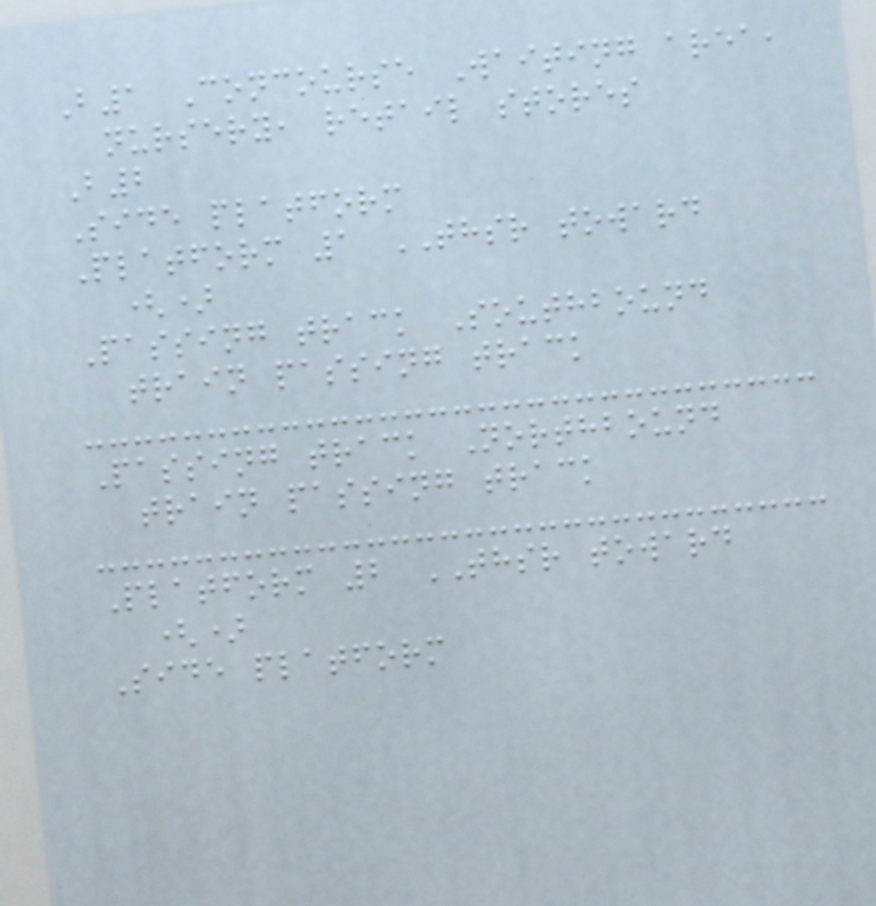B1 Concourse Waiting area,
nursery, retail stores
B2
Side platform
Platform 1 THSR toward
()
Passing track Southbound
train passing track
Passing track Northbound
train passing track
Platform 2 THSR toward
()
Side platform
